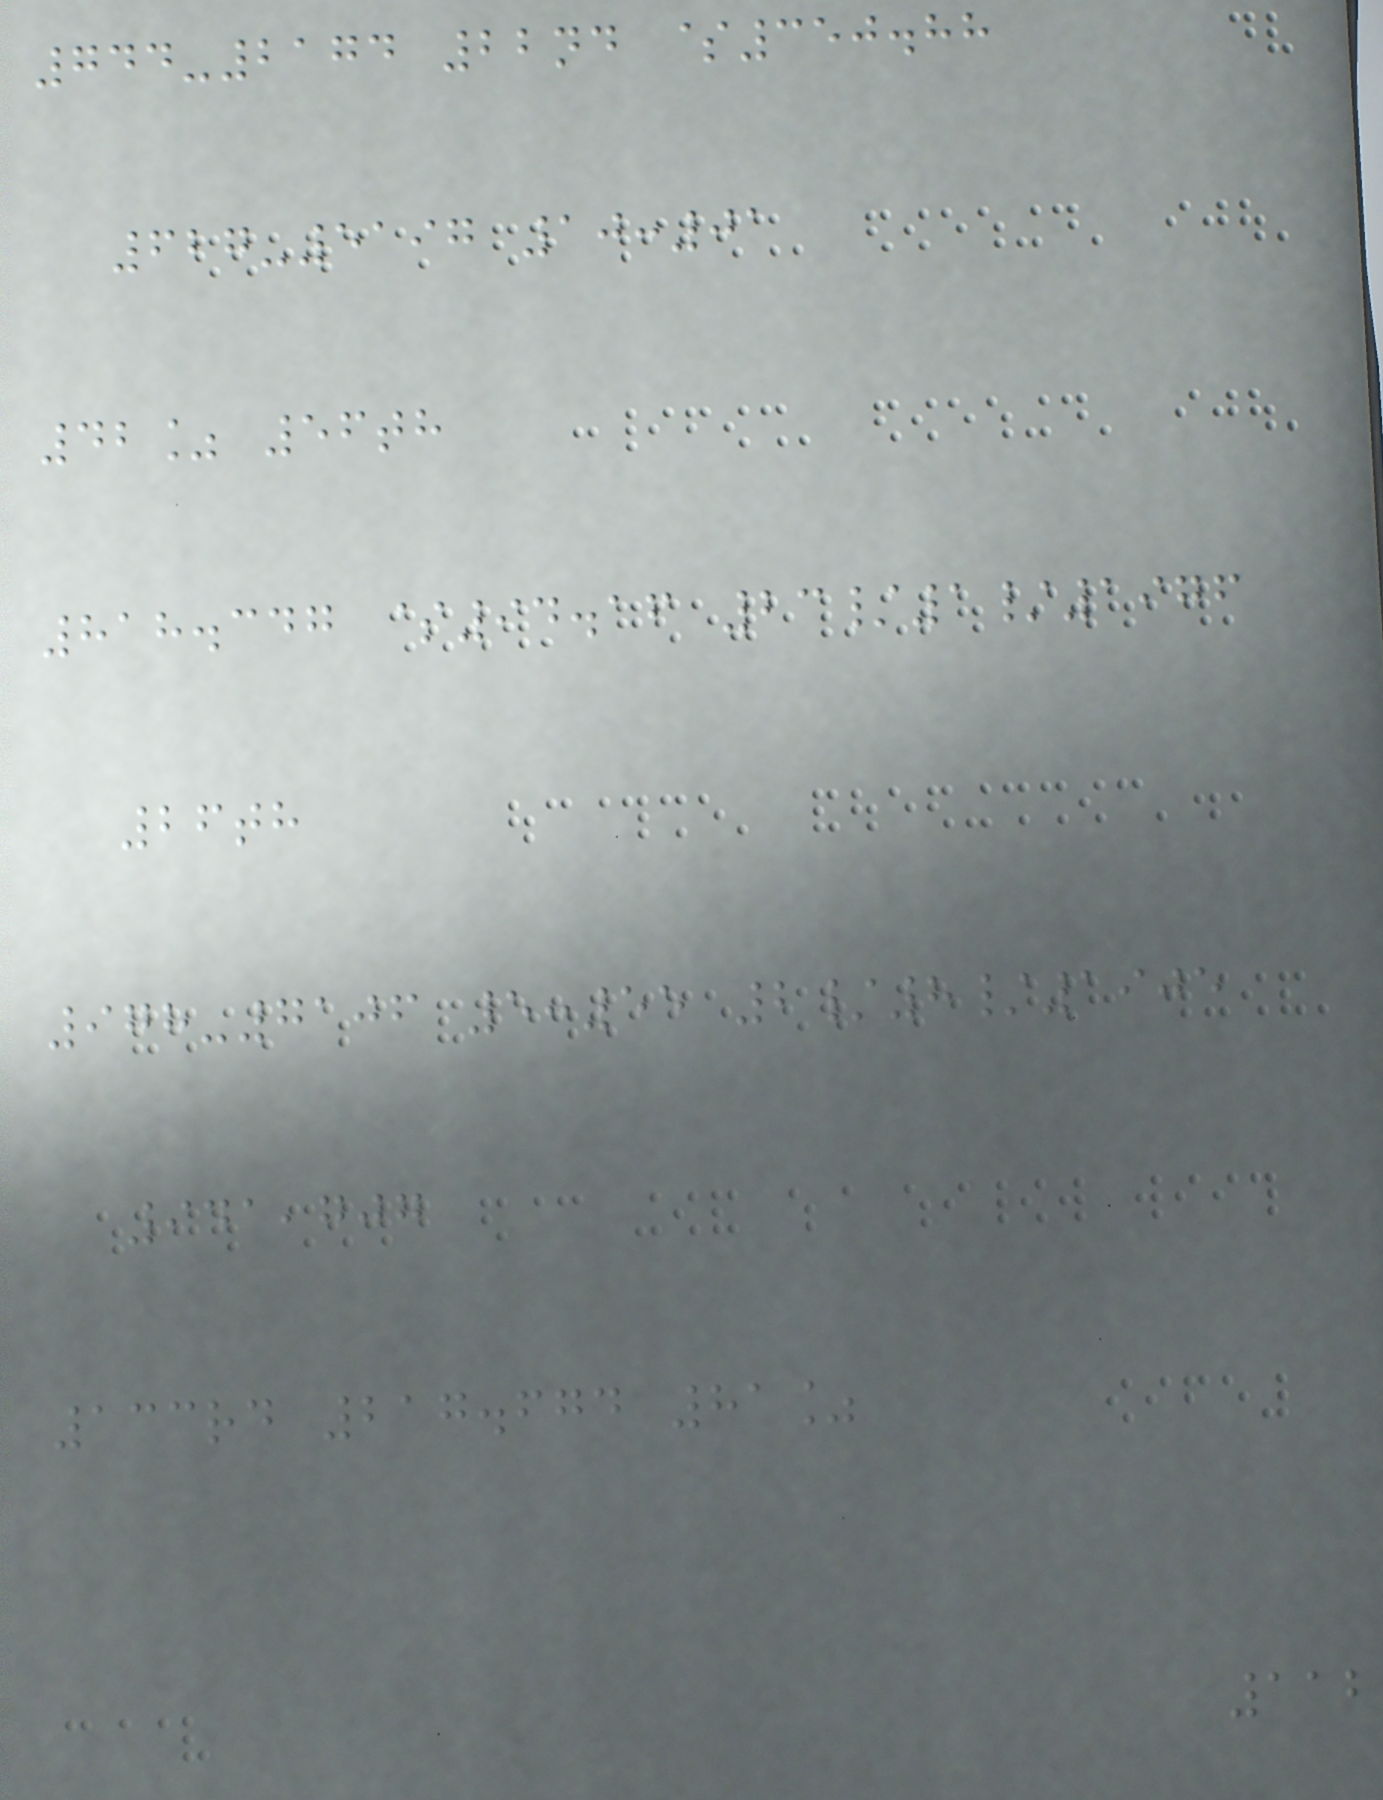744-2174 22nd $350.88
627-5197 10:01
42% 56th
818.347 $94.16 23/1/1976
26th
978-7106 5:55 2/8/1905
941,707
133rd 217.674 81%
112
